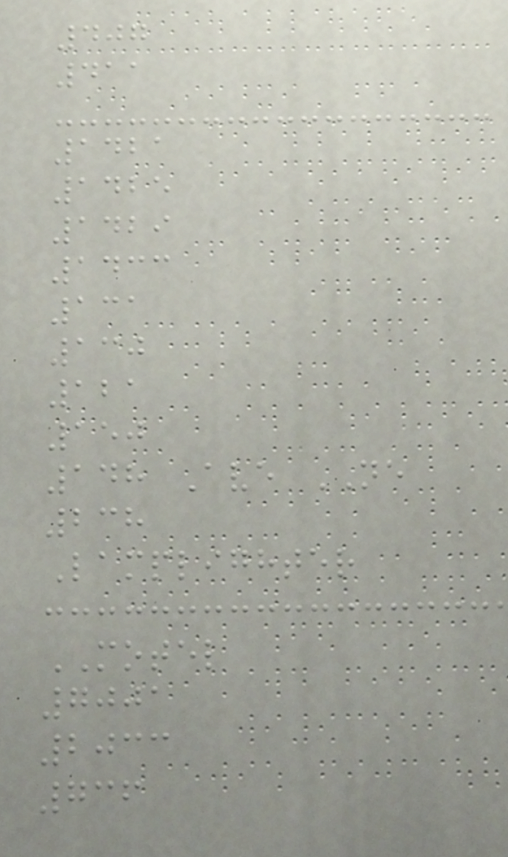407
411
1421
1425
1429
1433
131
130
121
150
148 Ave NE
238
Lamplighter
MOTEL
7001
2033
736
